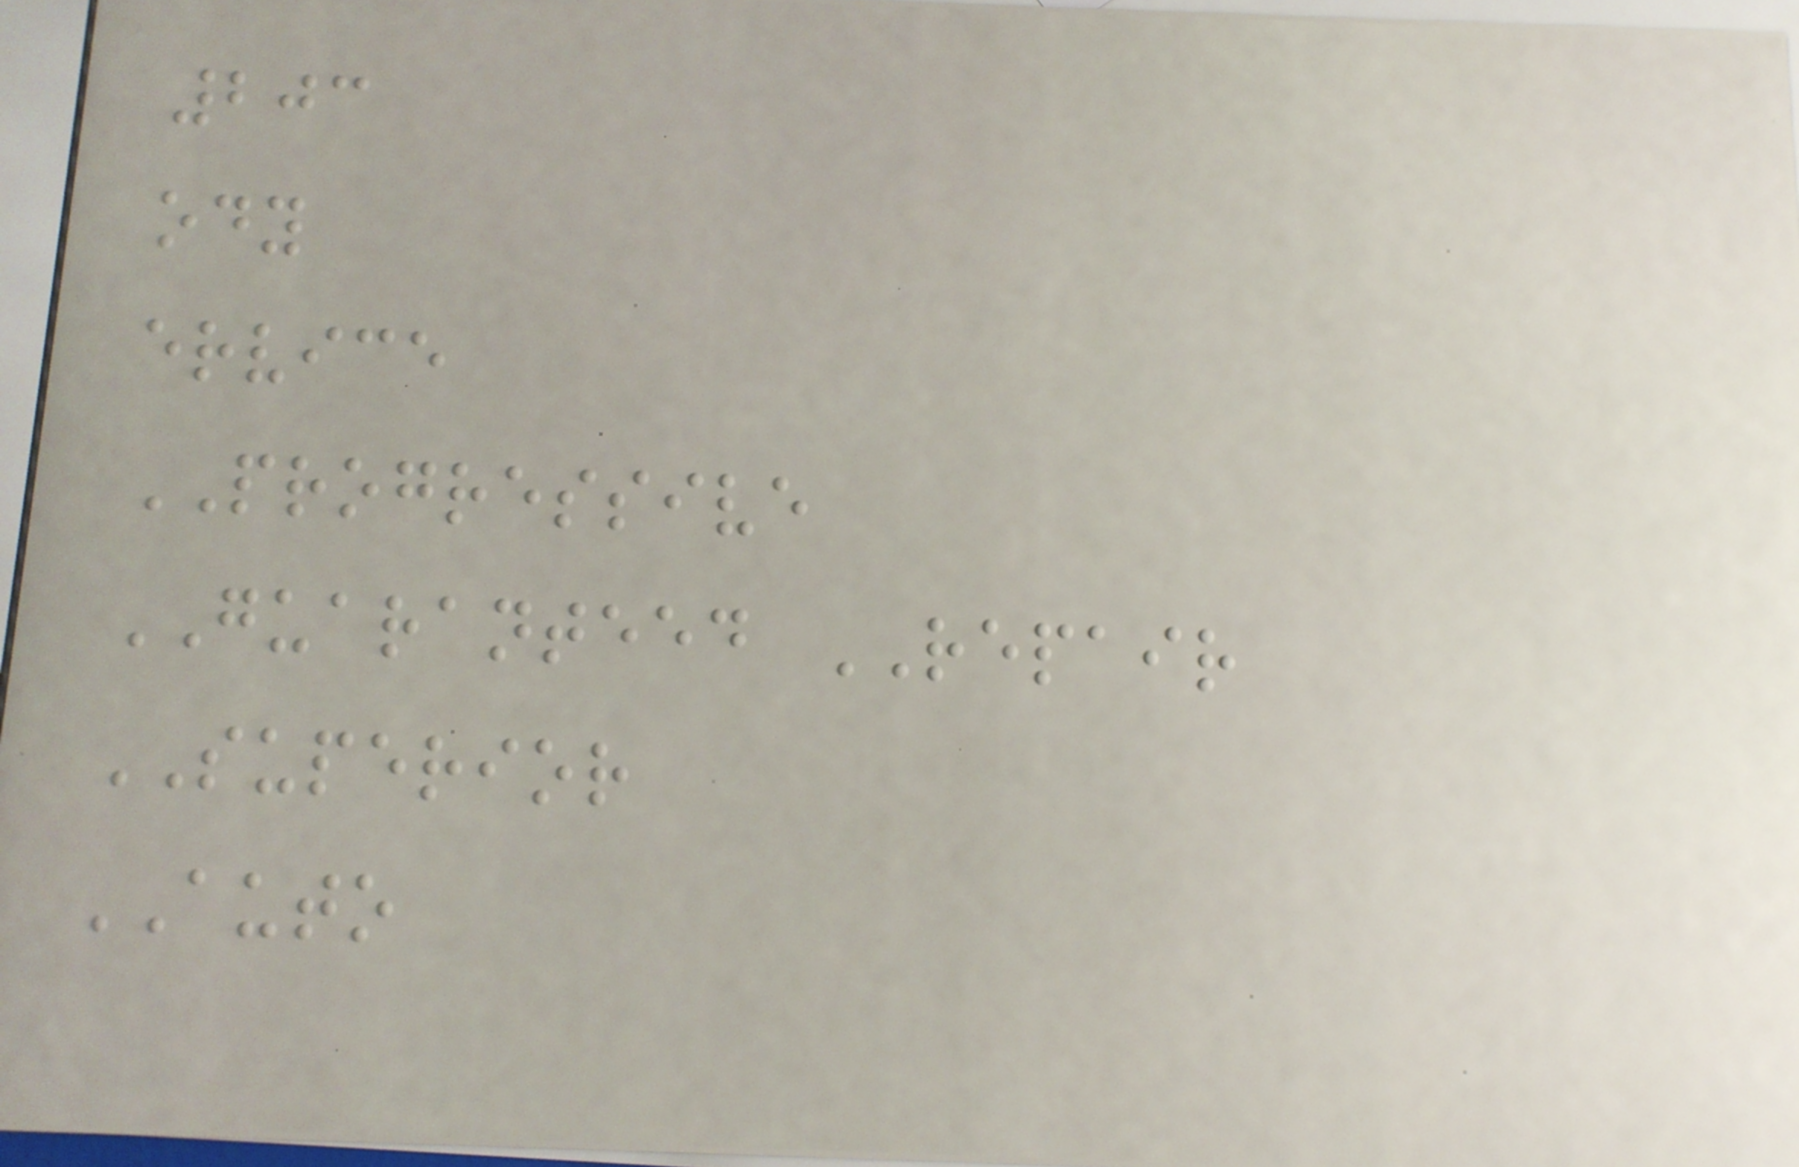203
ody
ervice
PROGRESSIVE
GUARANTEED REPAIR
SUPERIOR
AUTO
